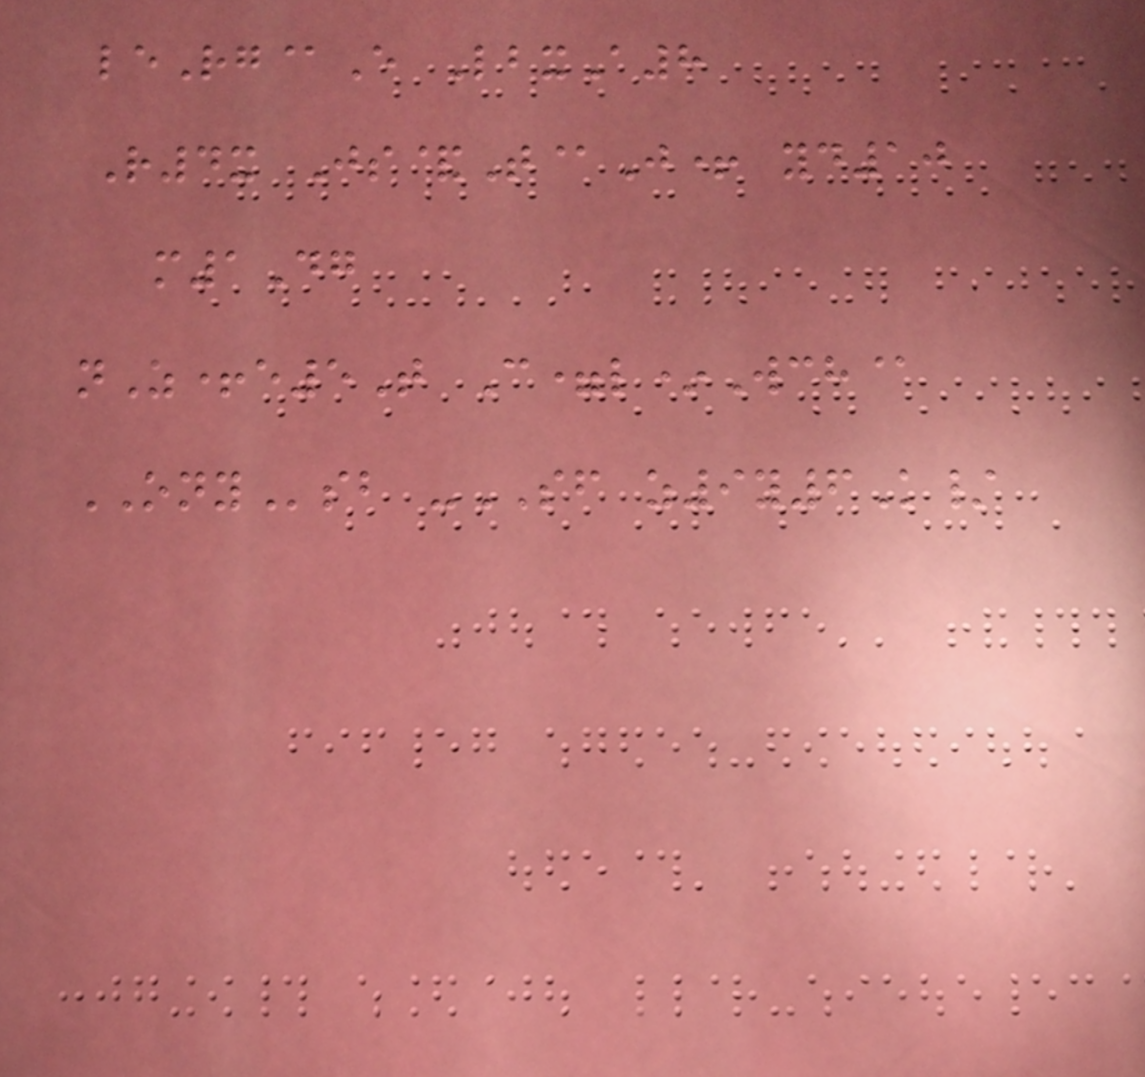leRg@E LbxA8
R4x Js&T@J+ yd10
m1Dg
nZ+e5T C=l*Wch@
ONYsb -SF z9y6K/
